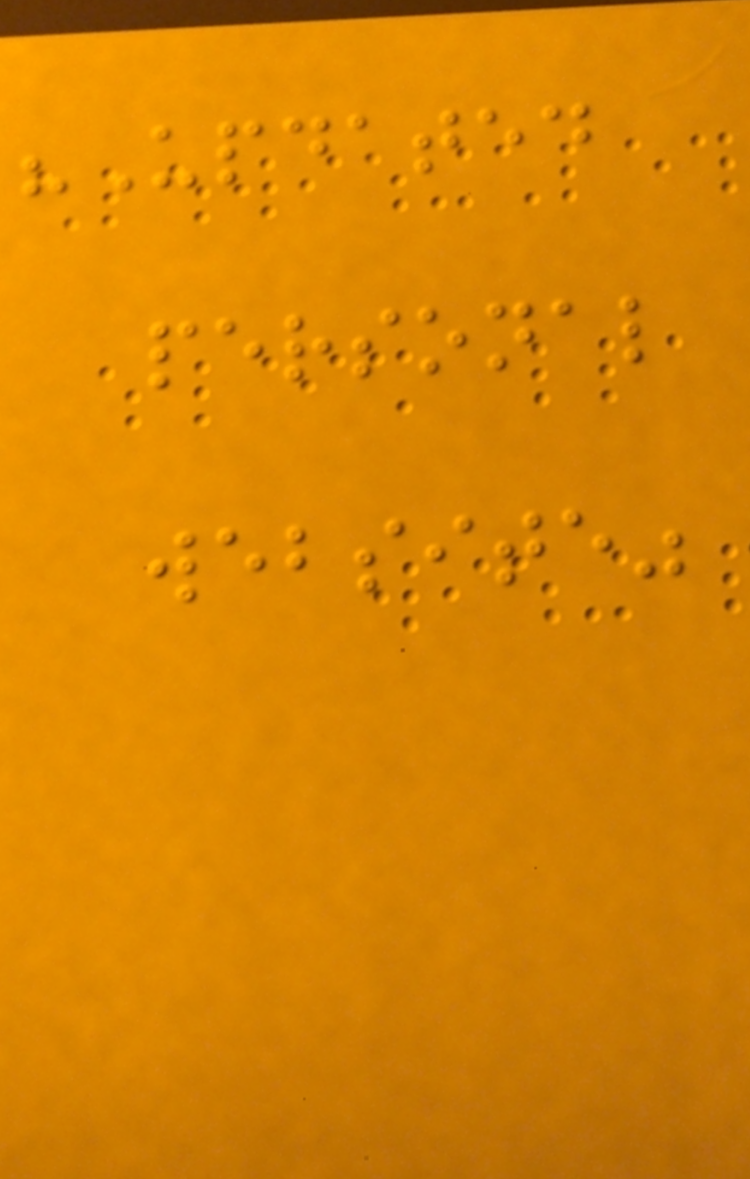"Updated
personal
website"
